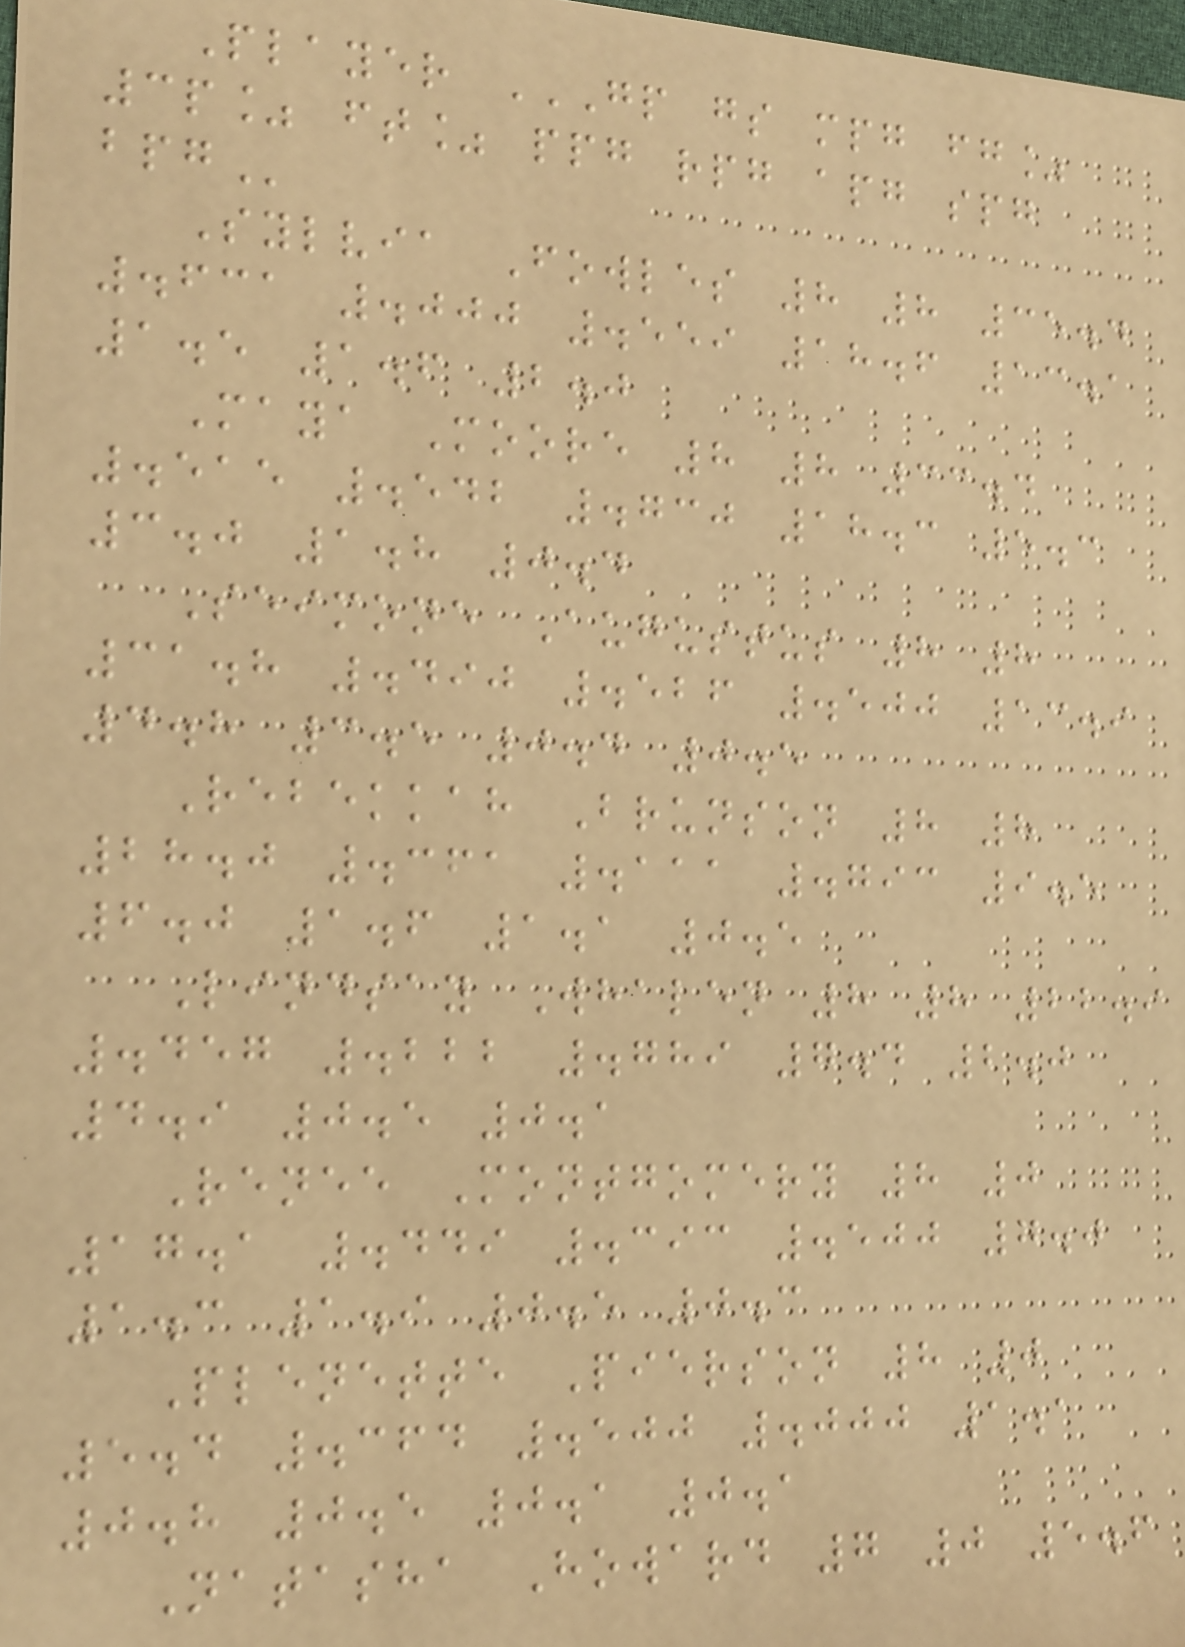Player GP GS MPG FG%
3P% FT% PPG RPG APG SPG
BPG
Sylvia Fowles 8 8 35.4
.631 .000 .559 18.6 13.1
1.5 1.6 2.0
Maya Moore 8 8 33.4
.515 .542 .730 18.3 5.3
3.0 1.8 0.4
Seimone Augustus 8 8
31.8 .490 .526 .500 13.9
4.8 3.5 0.4 0.5
Rebekkah Brunson 8 8
28.0 .361 .111 .793 9.5
6.0 1.6 1.1 0.5
Lindsay Whalen 8 8 22.9
.457 .222 .789 7.4 2.0
4.9 0.5 0.1
Renee Montgomery 8 0
17.1 .449 .393 .500 7.0
1.3 1.9 0.5 0.3
Plenette Pierson 8 0
5.4 .364 .500 .000 1.1
0.8 0.5 0.1 0.1
Natasha Howard 7 0 5.6
